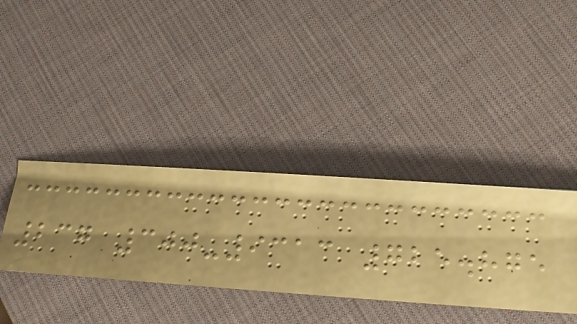237 300-9313 725.875
